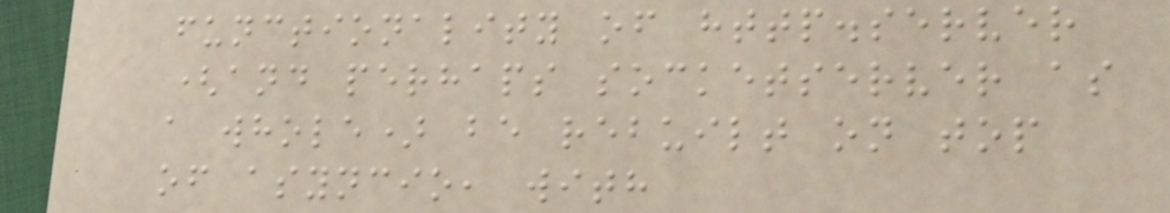functionality of http.server
(and perhaps socketserver as
a whole) be rebuilt on top
of asyncio, with
